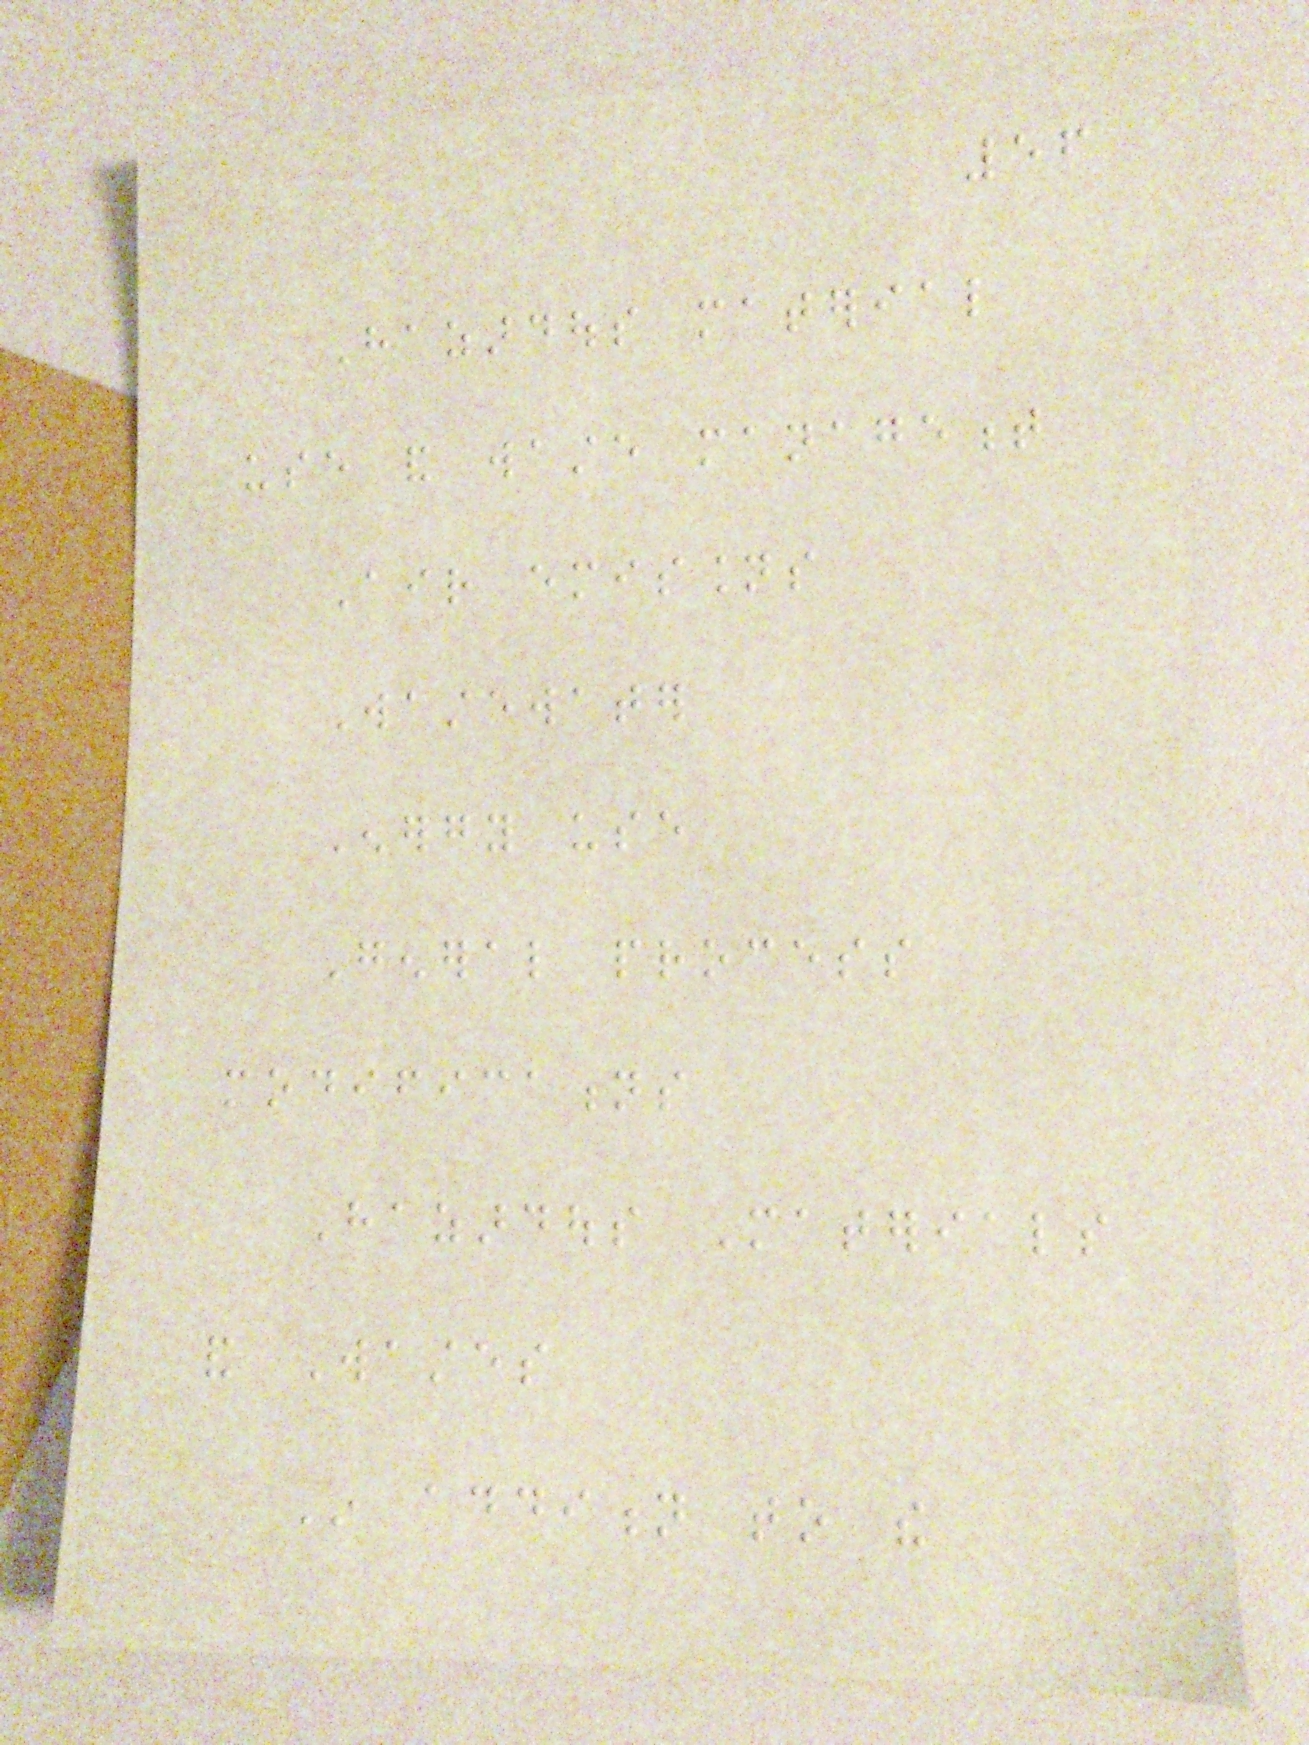56
Hazardous material
use and waste management
Air emissions
Wastewater
Energy use
General process
modifications
Hazardous Materials
and Wastes
In addition to the
